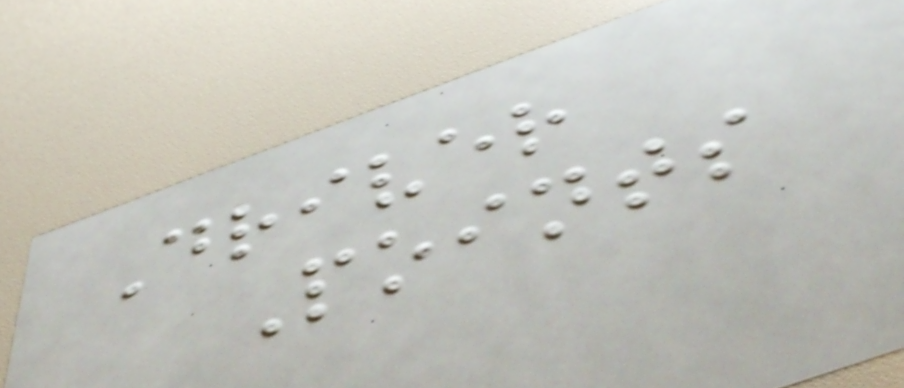Driver
Points
